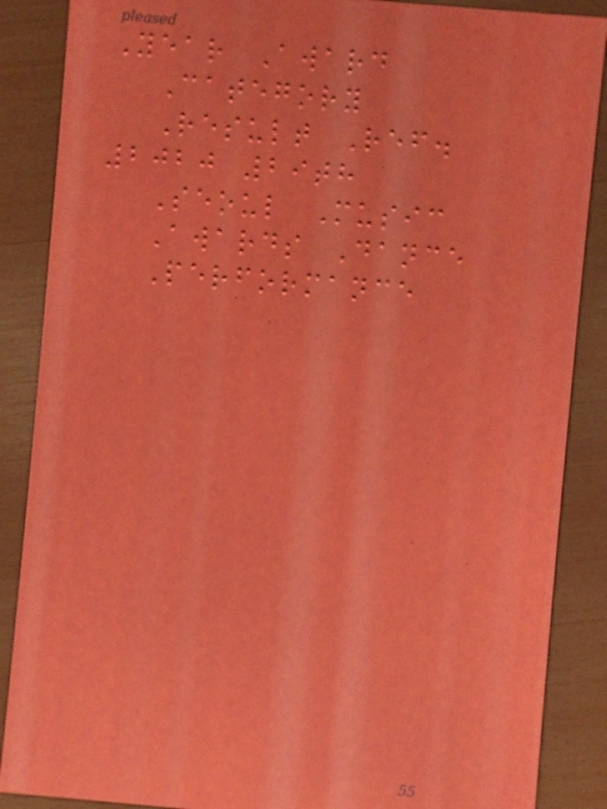Year Award
Category
Result Ref.
2020 29th
Seoul Music
Awards Dance
Performance
